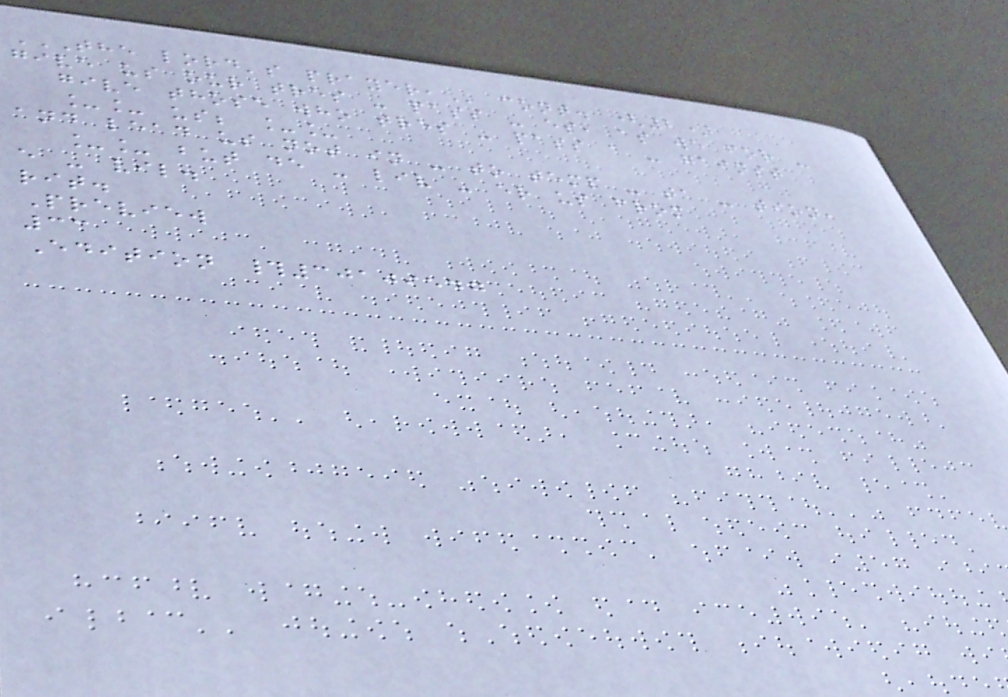THE LORD'S PRAYER, cont. (2)
give us our tres - pass - es, as we for -
give those who tres - pass a - gainst
__ us; __
and lead us not in - to temp - ta - tion,
__ but de - liv - er us from
e - vil.
rit.
Preview
33
Edition #30109547
